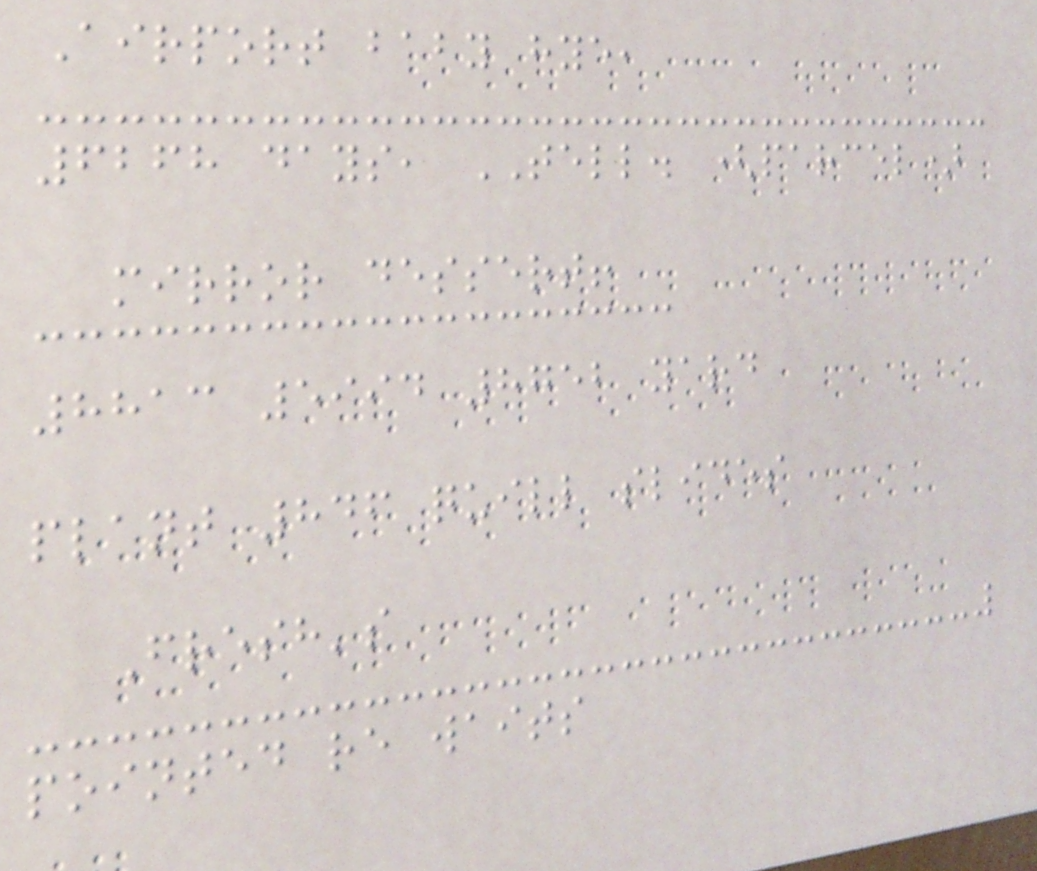Airport baby hye,
6268 days, TELL. (parcel)
mirror dessert!
8813 5994 8752 yard
plant 846 quill slides
Fresh's
pointed re waits
